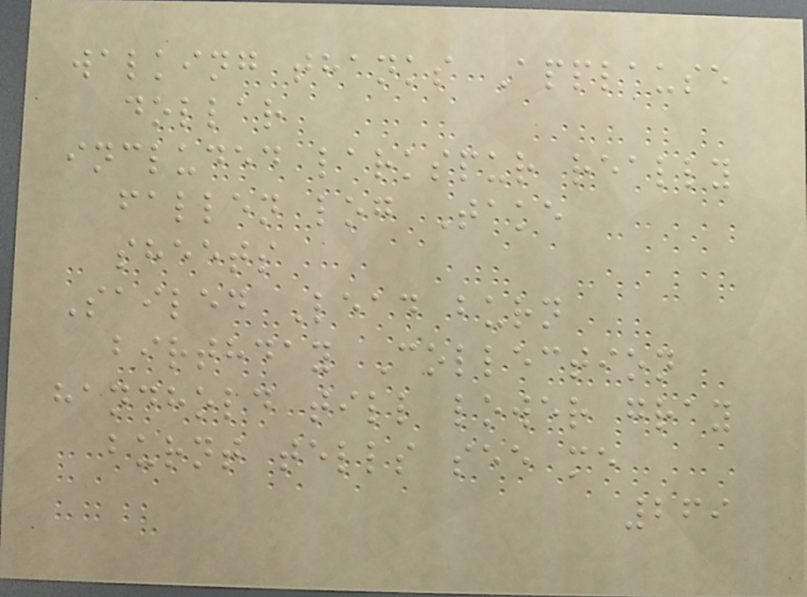walking thanks Applause
dollar
included larkspur really
fallen log Take
sheets
Sailed Lead burn
birthday Collection
handhold till lower gray
burnt tells see me
269
